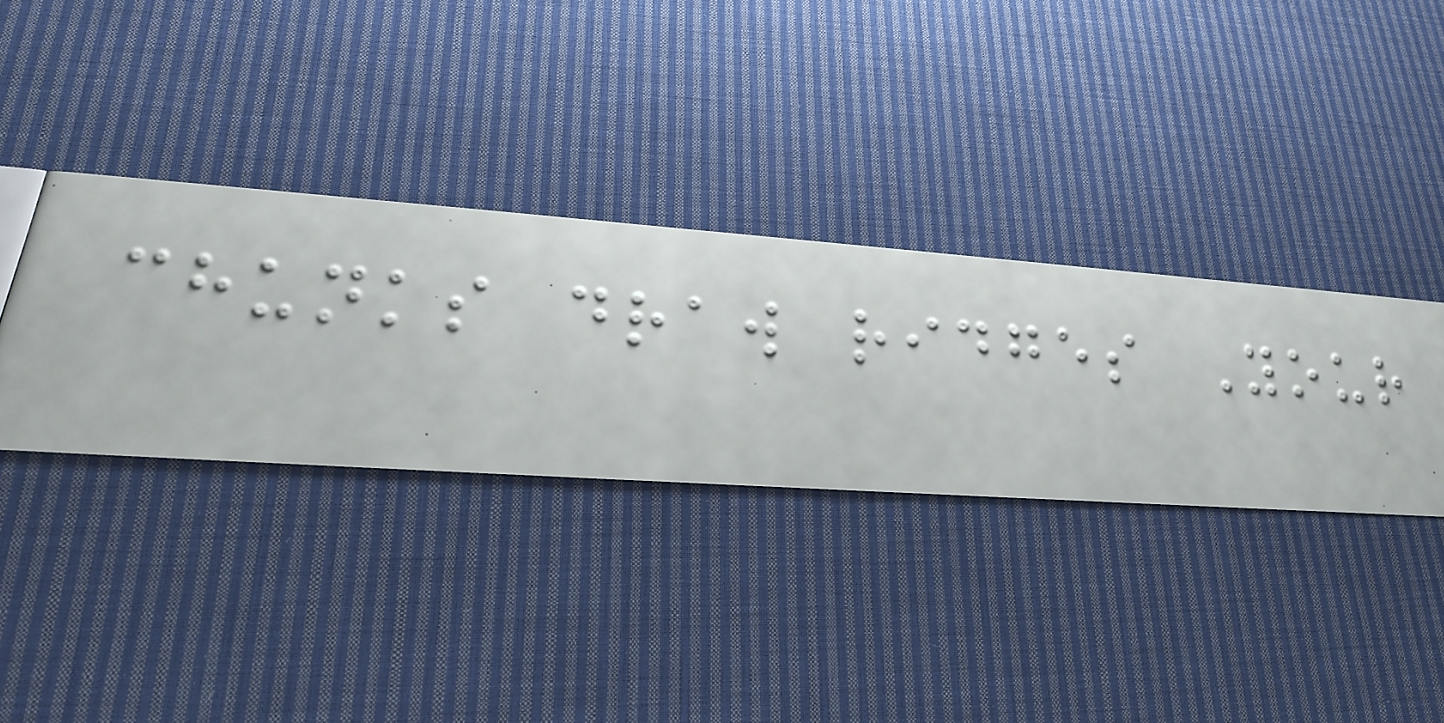chunks draw ridges Your
